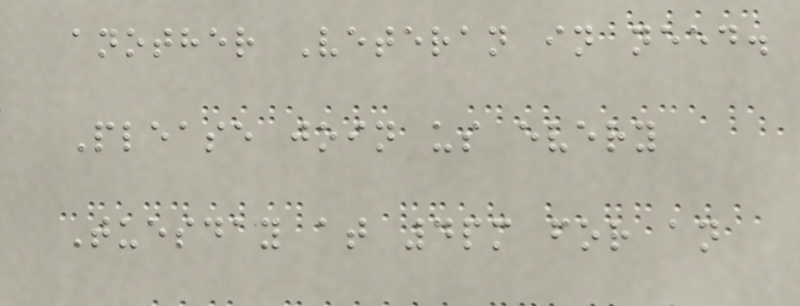another Veteran in need.
Please join us every
Tuesday at 4pm for an
